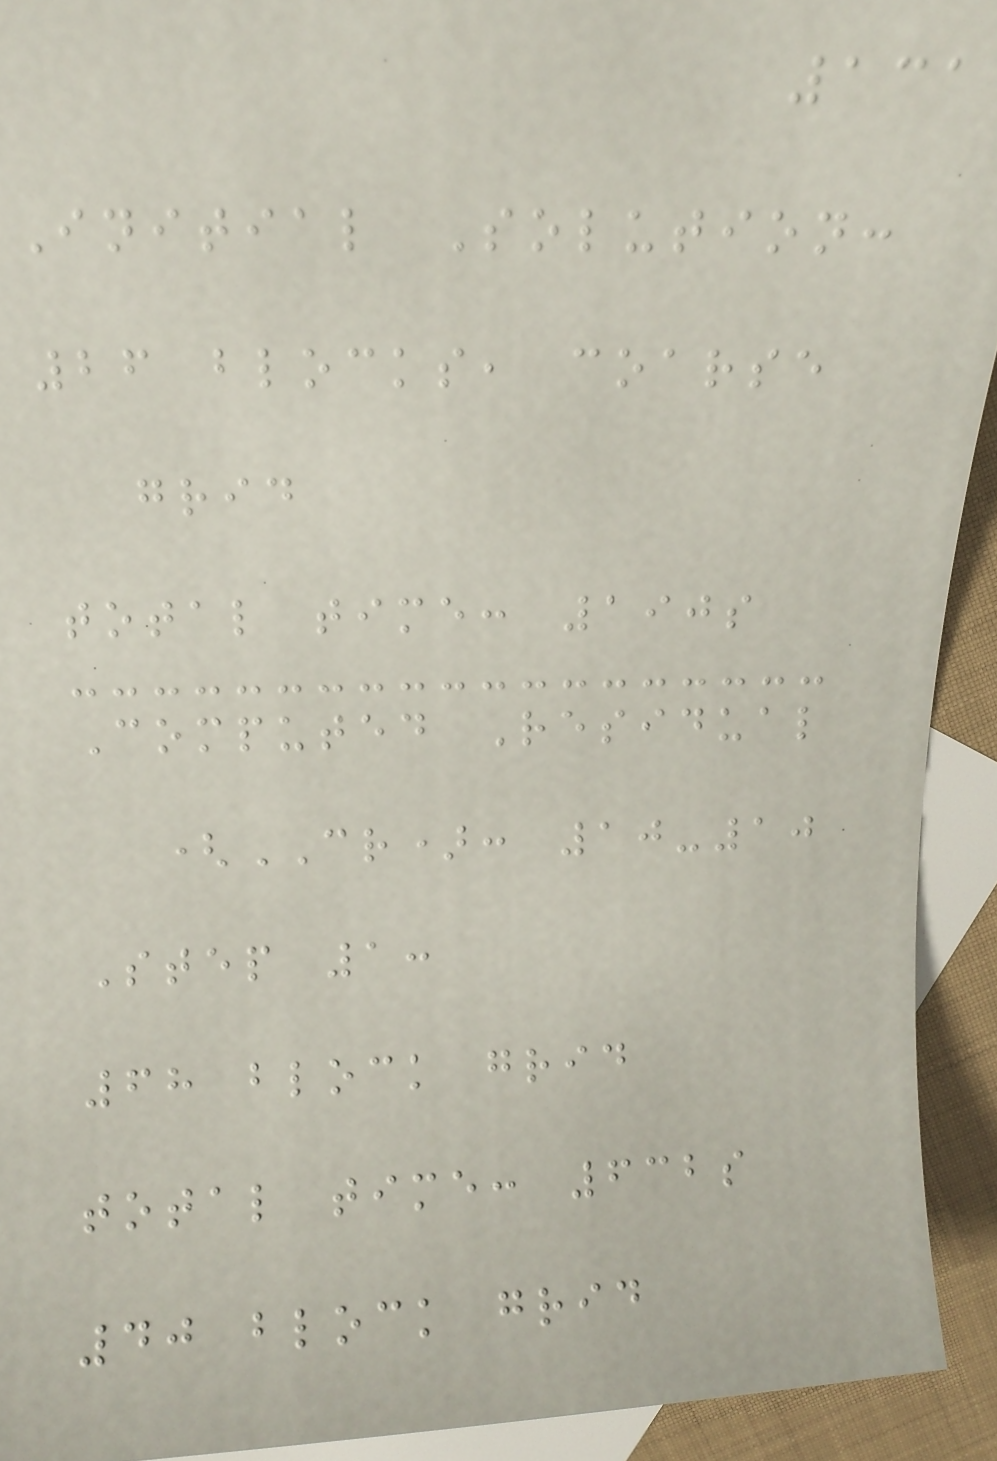131
Initial Solution:
26 blocks, coarse
grid
total time: 190s
Computed Residual
(CR): 10-10
Step 1:
68 block grid
total time: 632s
40 block grid
